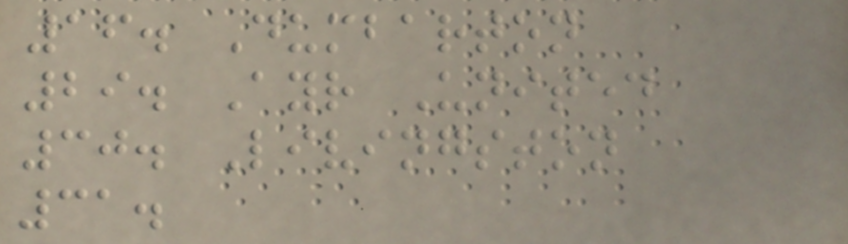16. Dumbarton
29. Ayr United
30. Livingston
31.
